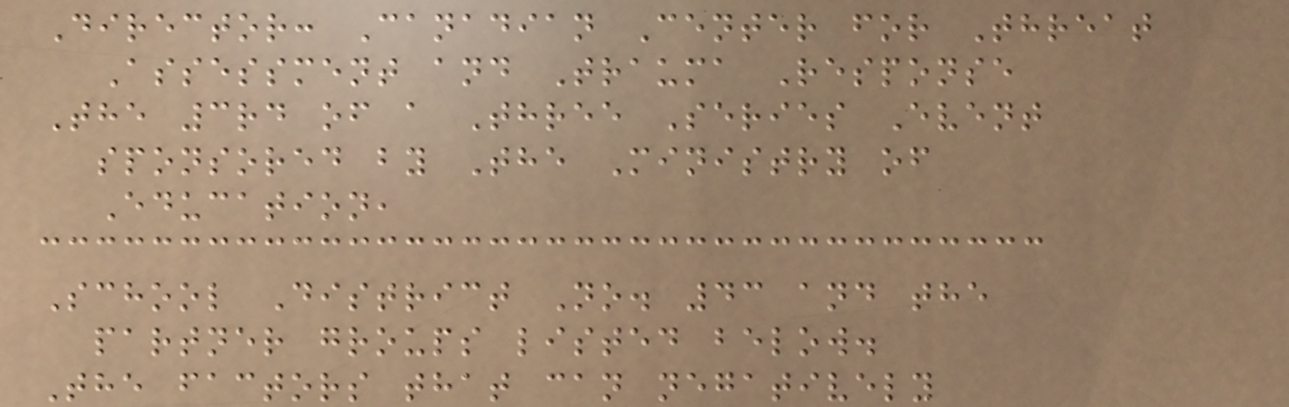Director: Canadian Center for Threat
Assessment and Trauma Response
The 3rd of a Three Series Event
sponsored by The Ministry of
Education,
School District No. 43 and the
partner groups listed below.
The factors that can negatively
